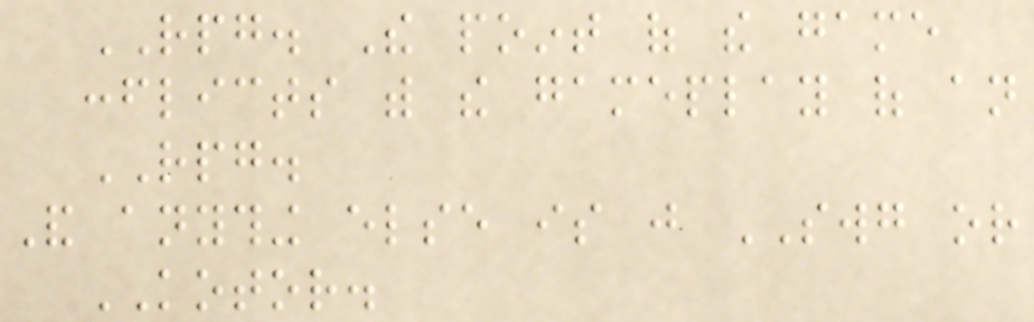RPG. The point of the game
conflicts with the gameplay of an
RPG.
And anything else is just SWG or
KOTOR.
